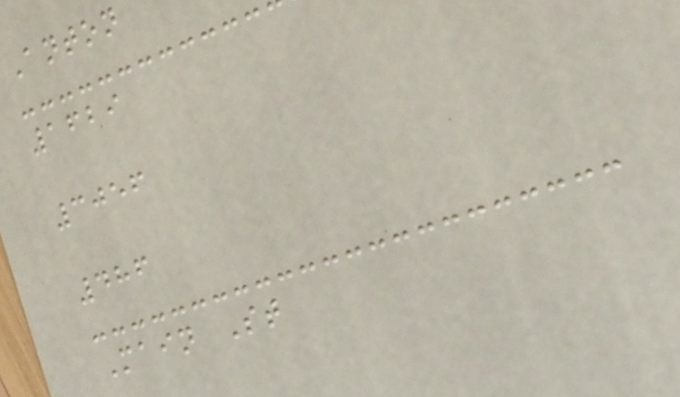Anton
1629
3056
486
Main St
